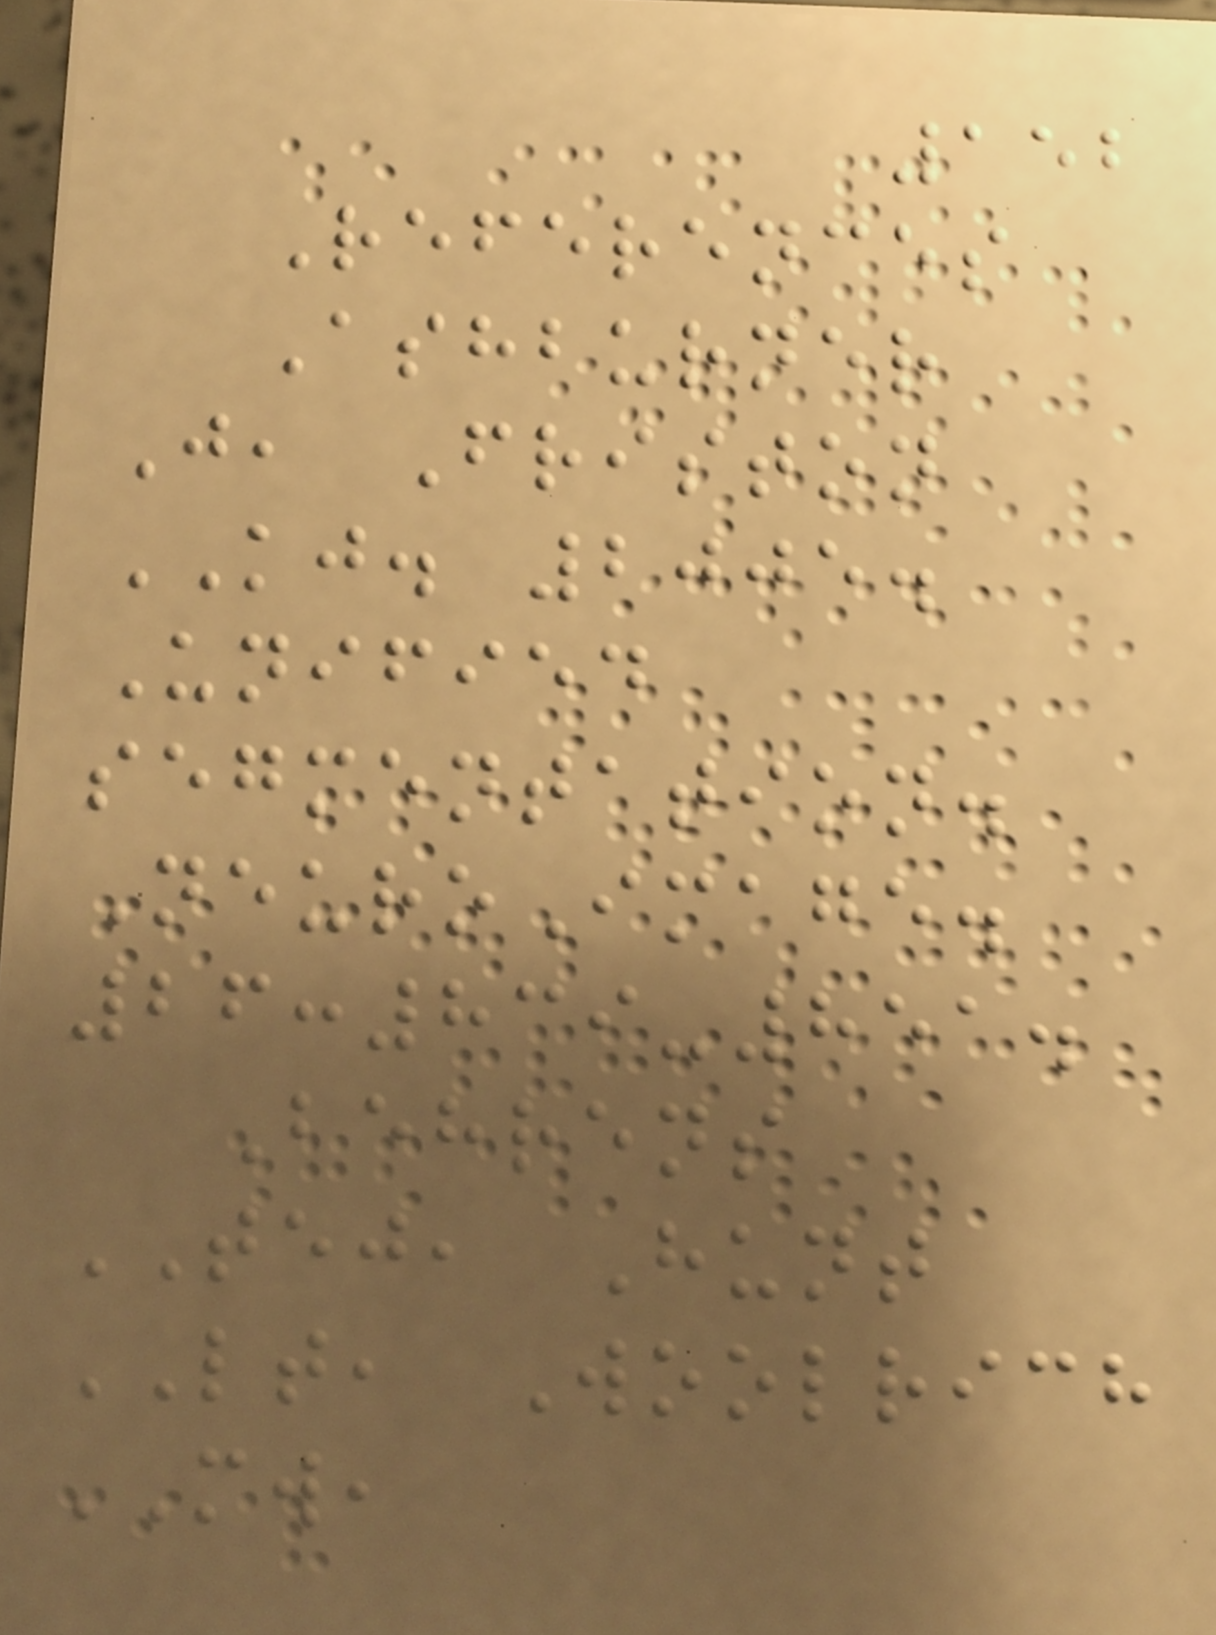152
References
Ashburner
J, Friston
KJ. 2005.
Unified
segmentation.
NeuroImage.
26:839-851.
Behrens
TEJ, Hunt
LT, Woolrich
MW,
